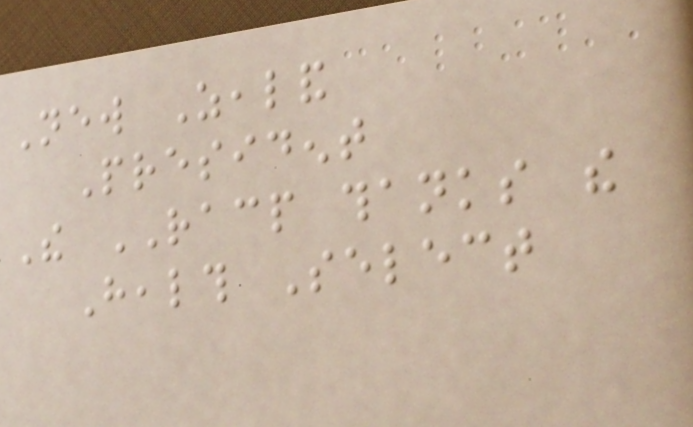New Zealand
President
The RACP thanks the
Health Select
